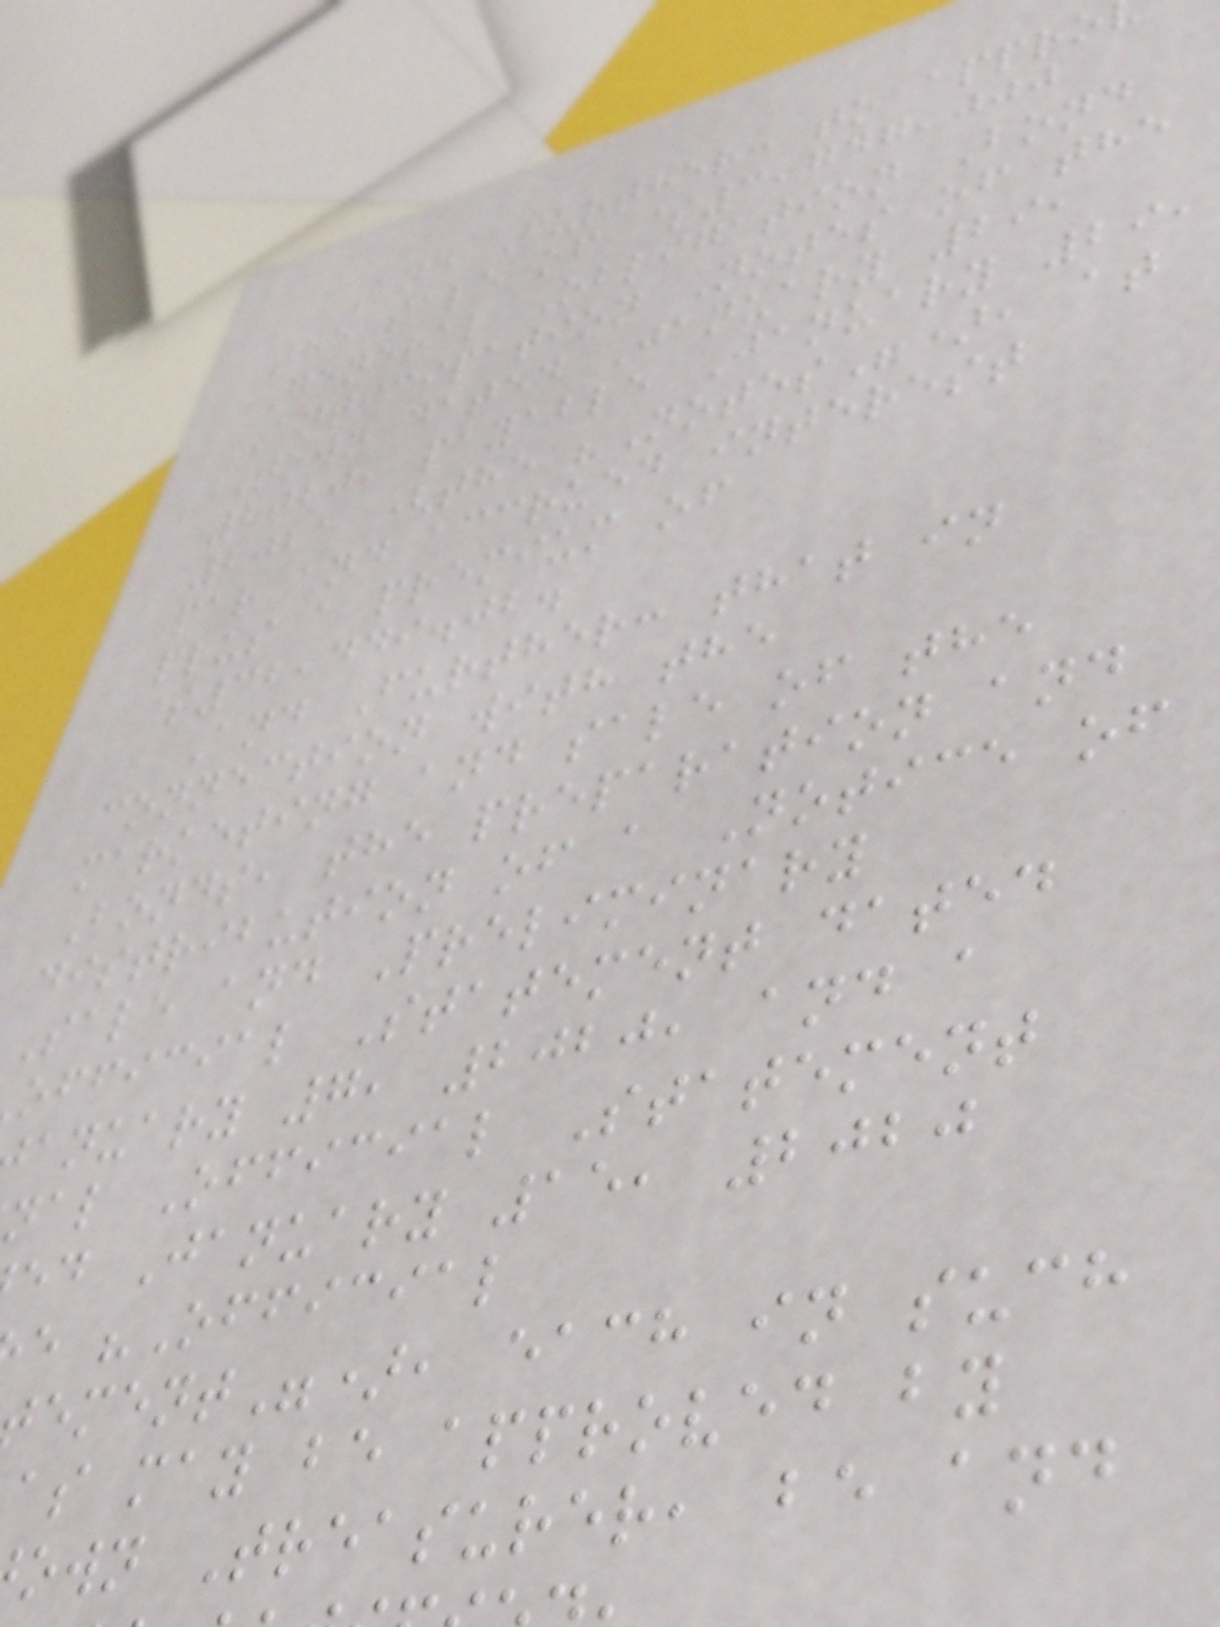And Further: to appro
the sale of $3,747,000
General Obligation Bond
Anticipation Notes of the
Town dated January 29,
2020, payable January 29,
2021 (the "Notes"), at
par and accrued interest
plus a premium of
$32,449.02.
And Further: that in
connection with the
marketing and sale of the
Bonds, the preparation and
distribution of a Notice of
Sale and Preliminary
official Statement dated
anuary 7, 2020, and a
nal Official Statement
ed January 15, 2020
e "Official
ement"), each in such
as may be approved by
own Treasurer, be and
